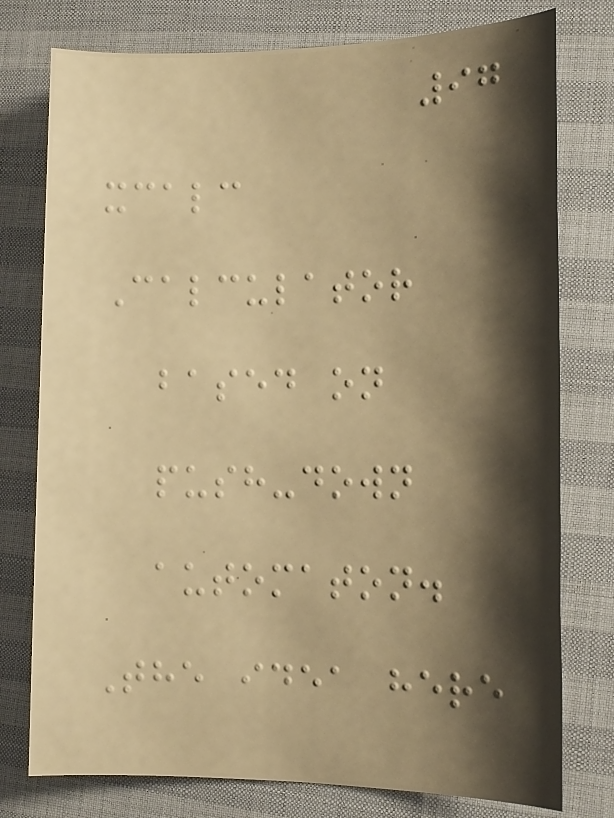97
xcalc
Calculator
based on
push-down
automaton.
The idea here
